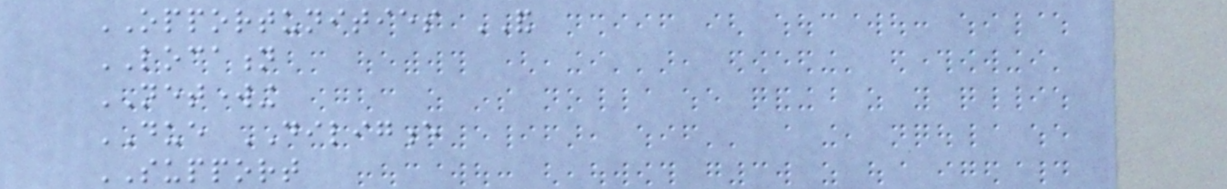OPPORTUNITIES AND
LOCATION
NETWORKING
DUE DILIGENCE
SUPPORT
